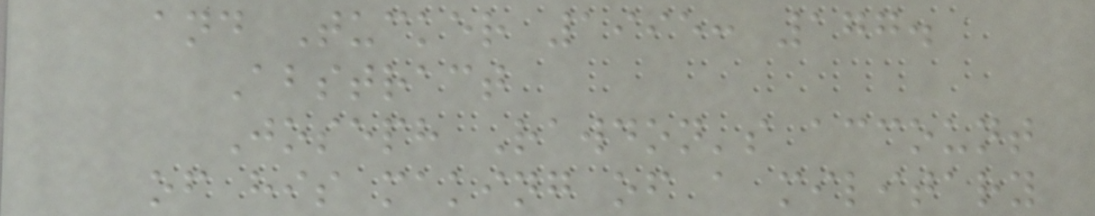and Tucker 1995: 177.
Abstract
Joseph Rawdon's account
of his making of a military
